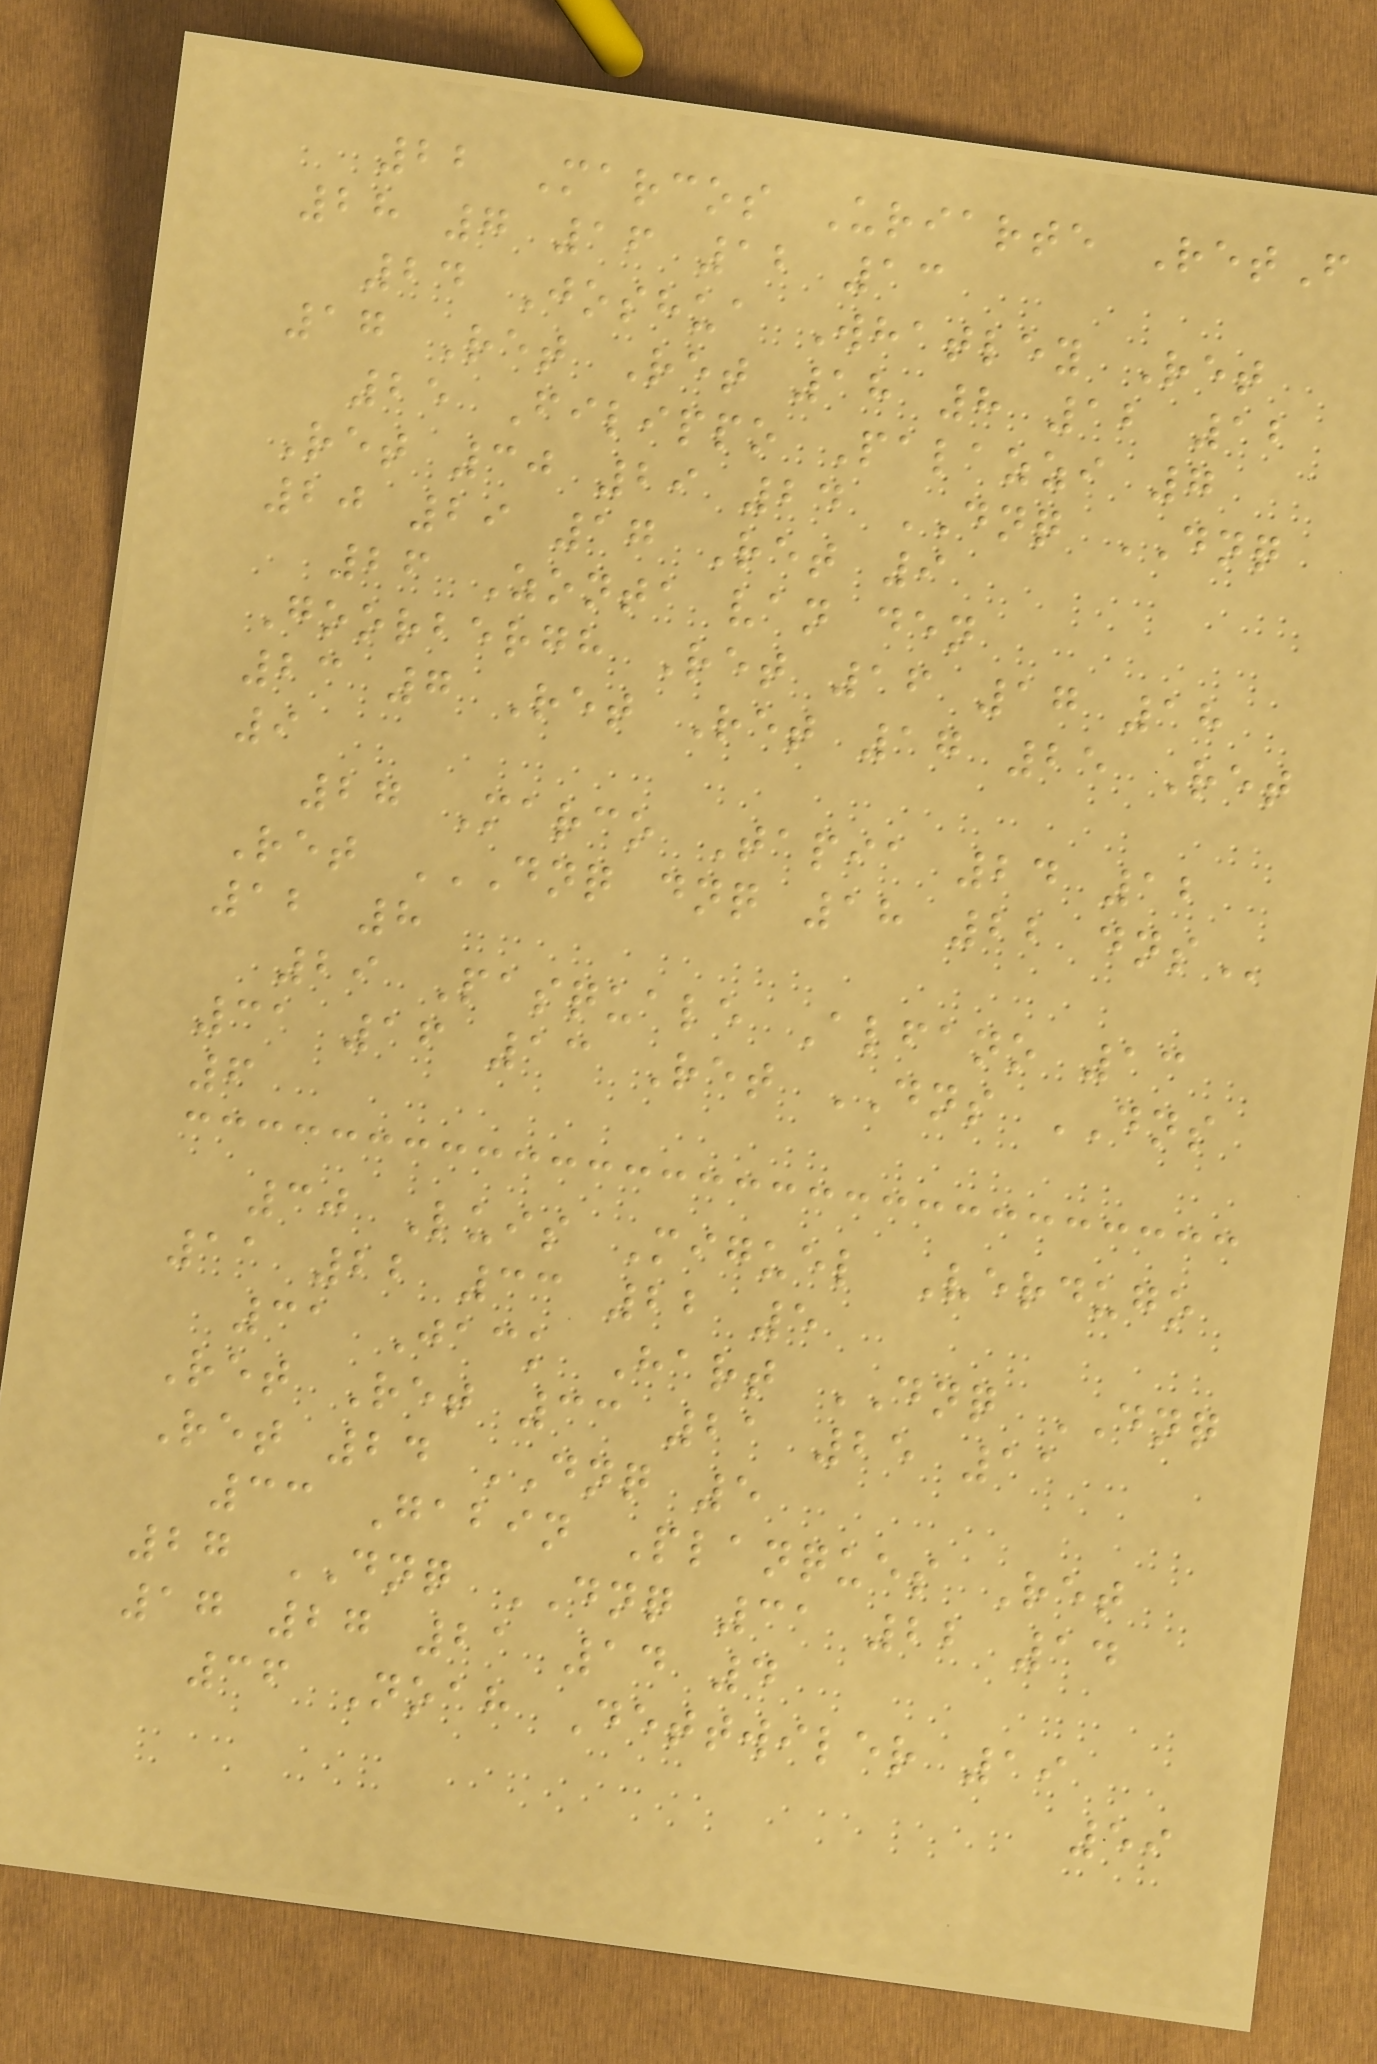22 Marcos Uriarte RetF
28 7 16 12 13
24 Joshua Whatley Ret
17 Ret Ret 18 8 12 12
25 Filippo Palazzi 7
Ret 30 29 24 DNQ DNQ
20 29 17 Ret 9
26 Zonta van den
Goorbergh Ret 16 17 18
23 7 Ret Ret 17 25 Ret
9
27 Marco Tapia 24 12
Ret DNQ DNQ 18 22 DNS
12 8
29 Pasquale Alfano 13
31 16 13 Ret DNS DNS
6
30 Luis Miguel Verdugo
11 22 33 22 5
31 Jack Hart DNQ DNQ
Ret Ret 33 21 25 11
Ret 24 DNQ 5
33 Gabin Planques Ret
27 DNQ DNQ 31 22 14
17 27 21 14 4
36 Noah Dettwiler 19
59
